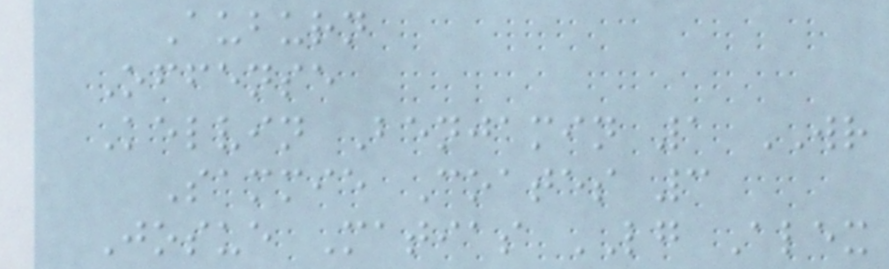Auburn
Offense
Kelvin Benjamin 1 WR
Sammie Coates 3
Josue Matias LG Alex
